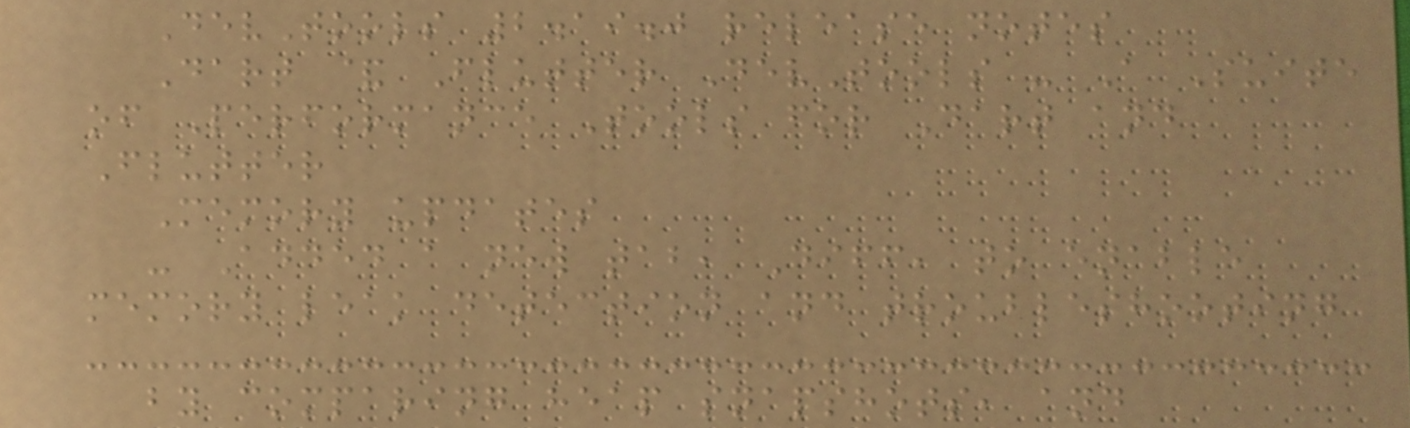DevTools 2.19.0 release notes
Dart & Flutter DevTools - A Suite
of Performance Tools for Dart and
Flutter
Memory updates
- Added a new tab, Diff, to enable
memory leak detection and troubleshooting
by comparing heap snapshots, and
